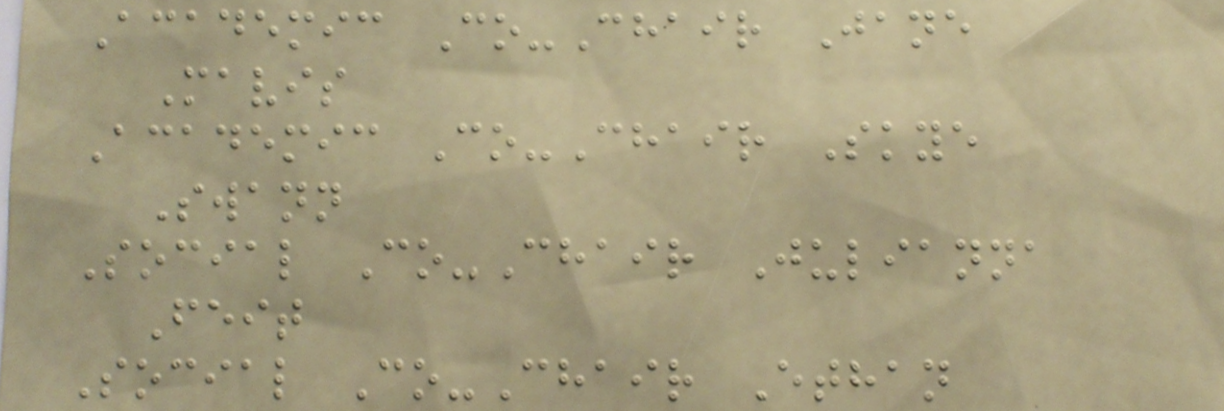Academic Co-Chair Jane
Mavis
Academic Co-Chair Skye
Swann
Social Co-Chair Julianna
Feit
Social Co-Chair Ethan
